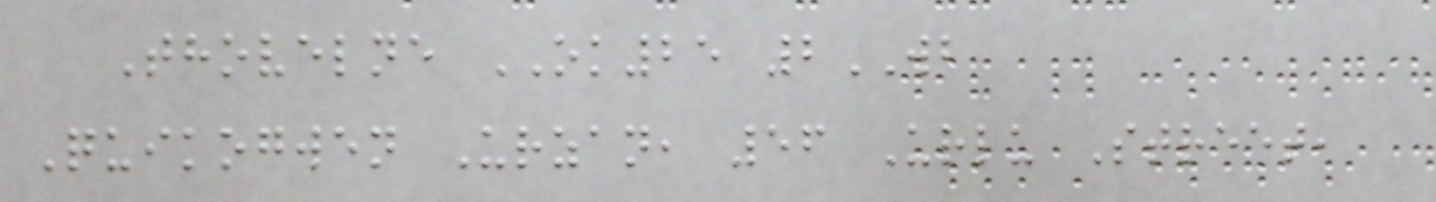Thovelne OK25 2WB
Quikogwen Urzan, 56 Urlu Street,
